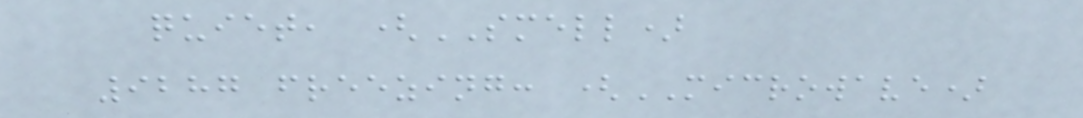quiet, (SMELL)
9287 freezing: (MICROWAVE)
